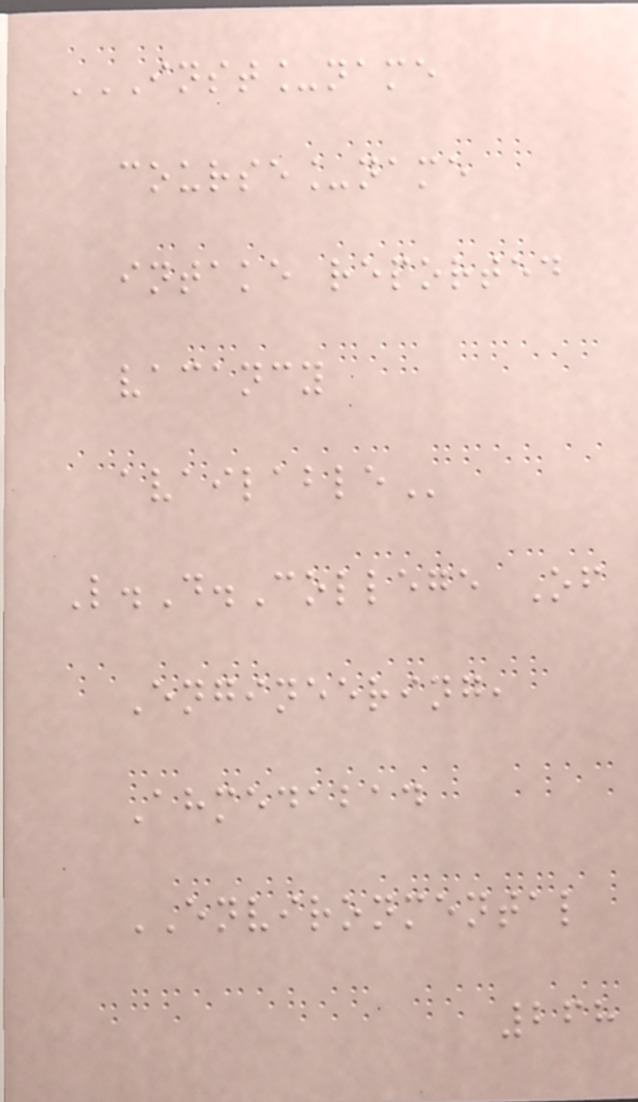INST_NAME
COURSE_NAME
INTAKE REPORTED
VACANCY
AVAILABLE
L.D.College Of
Engineering,
Ahmedabad
ENVIRONMENTAL
268
